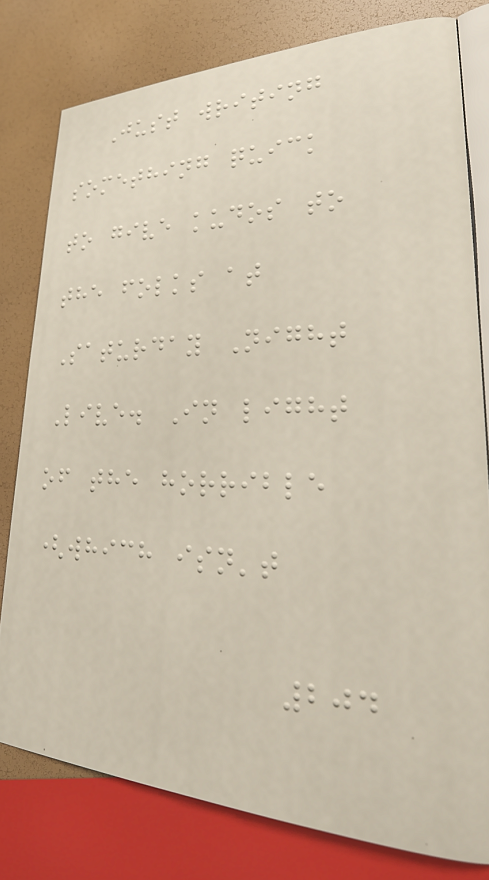Just writing
something quick
to give kudos to
the folks at
Saturday Night
Live. In light
of the horrible
(which isn't
204
